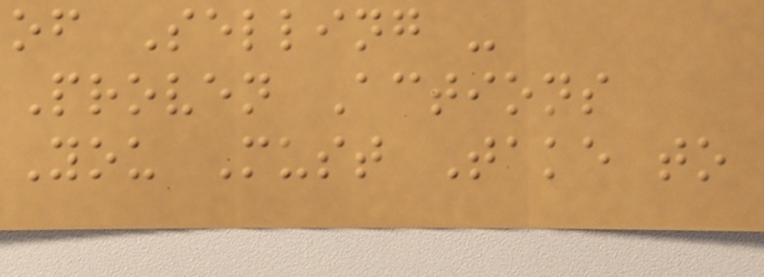of Selling -
Proven Actions
You Must Take to
